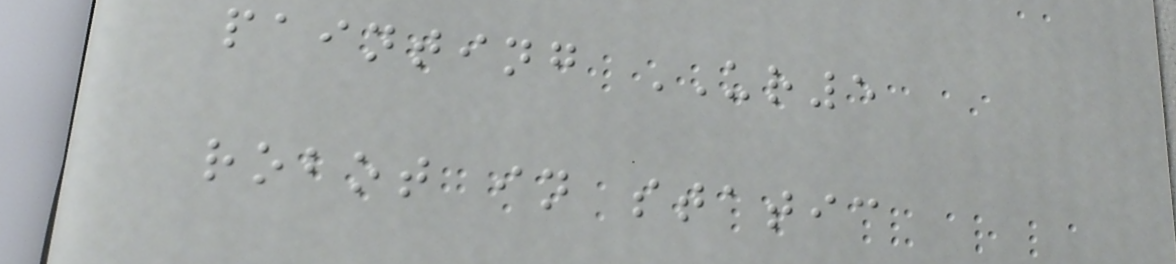painting UR5
robot in static
